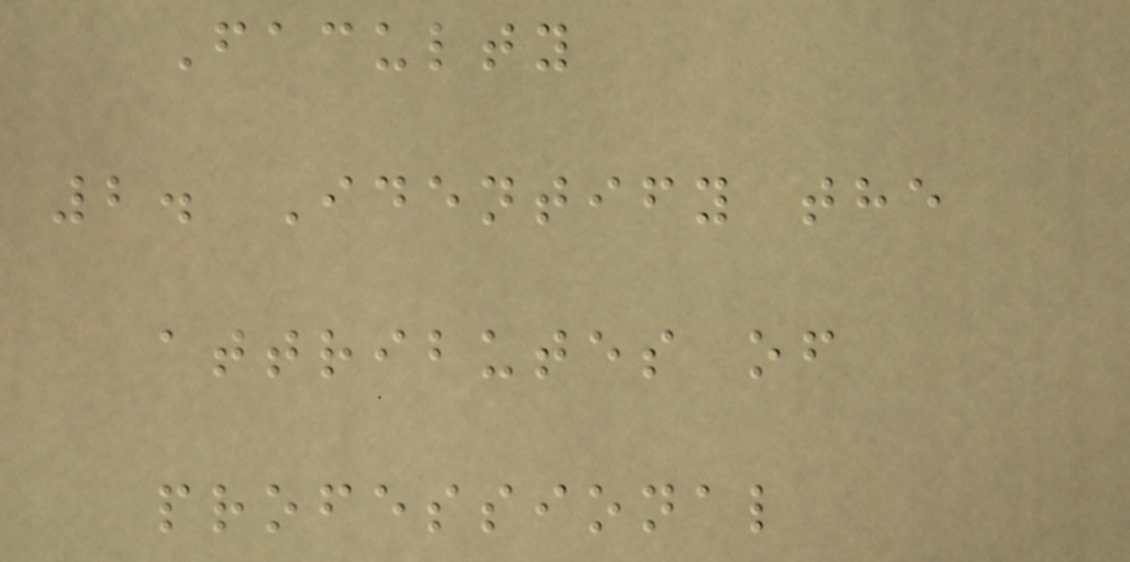Faculty
2. Identify the
attributes of
professional
